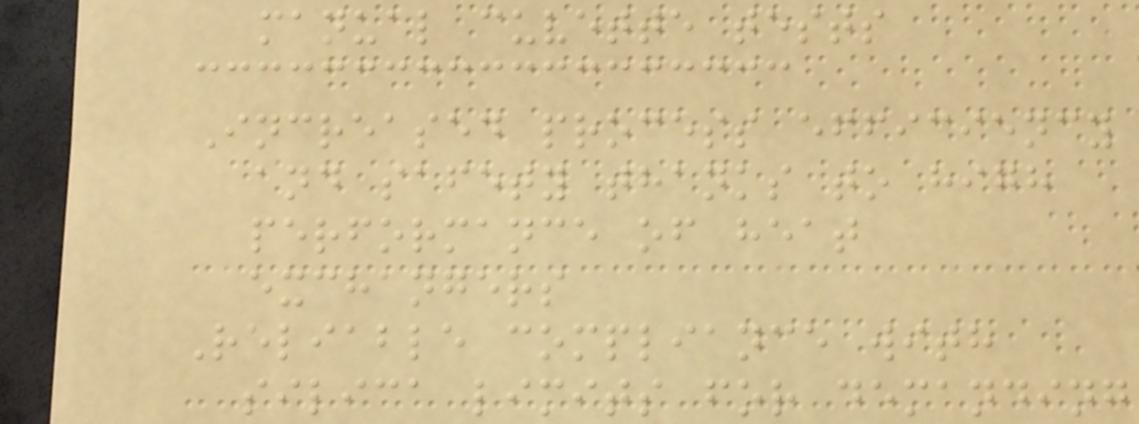manual cuvette tests
Increased process efficiency
and safety thanks to high
performance of heat
exchangers
Reliable compliance with
silica limits for demanding
